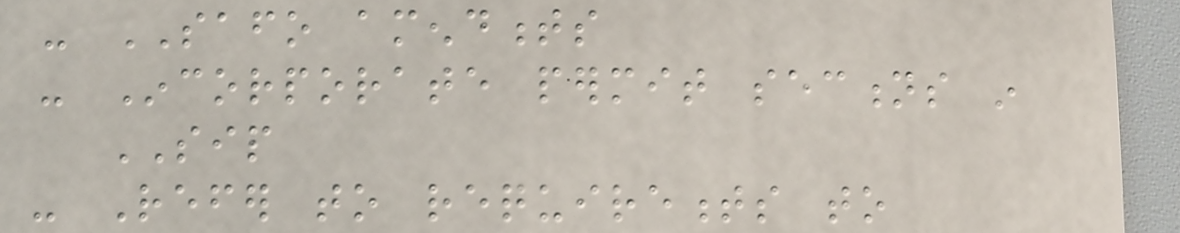- SAFO amendments
- Incorporate permit sections in
SIP
- Refer to requirements to
